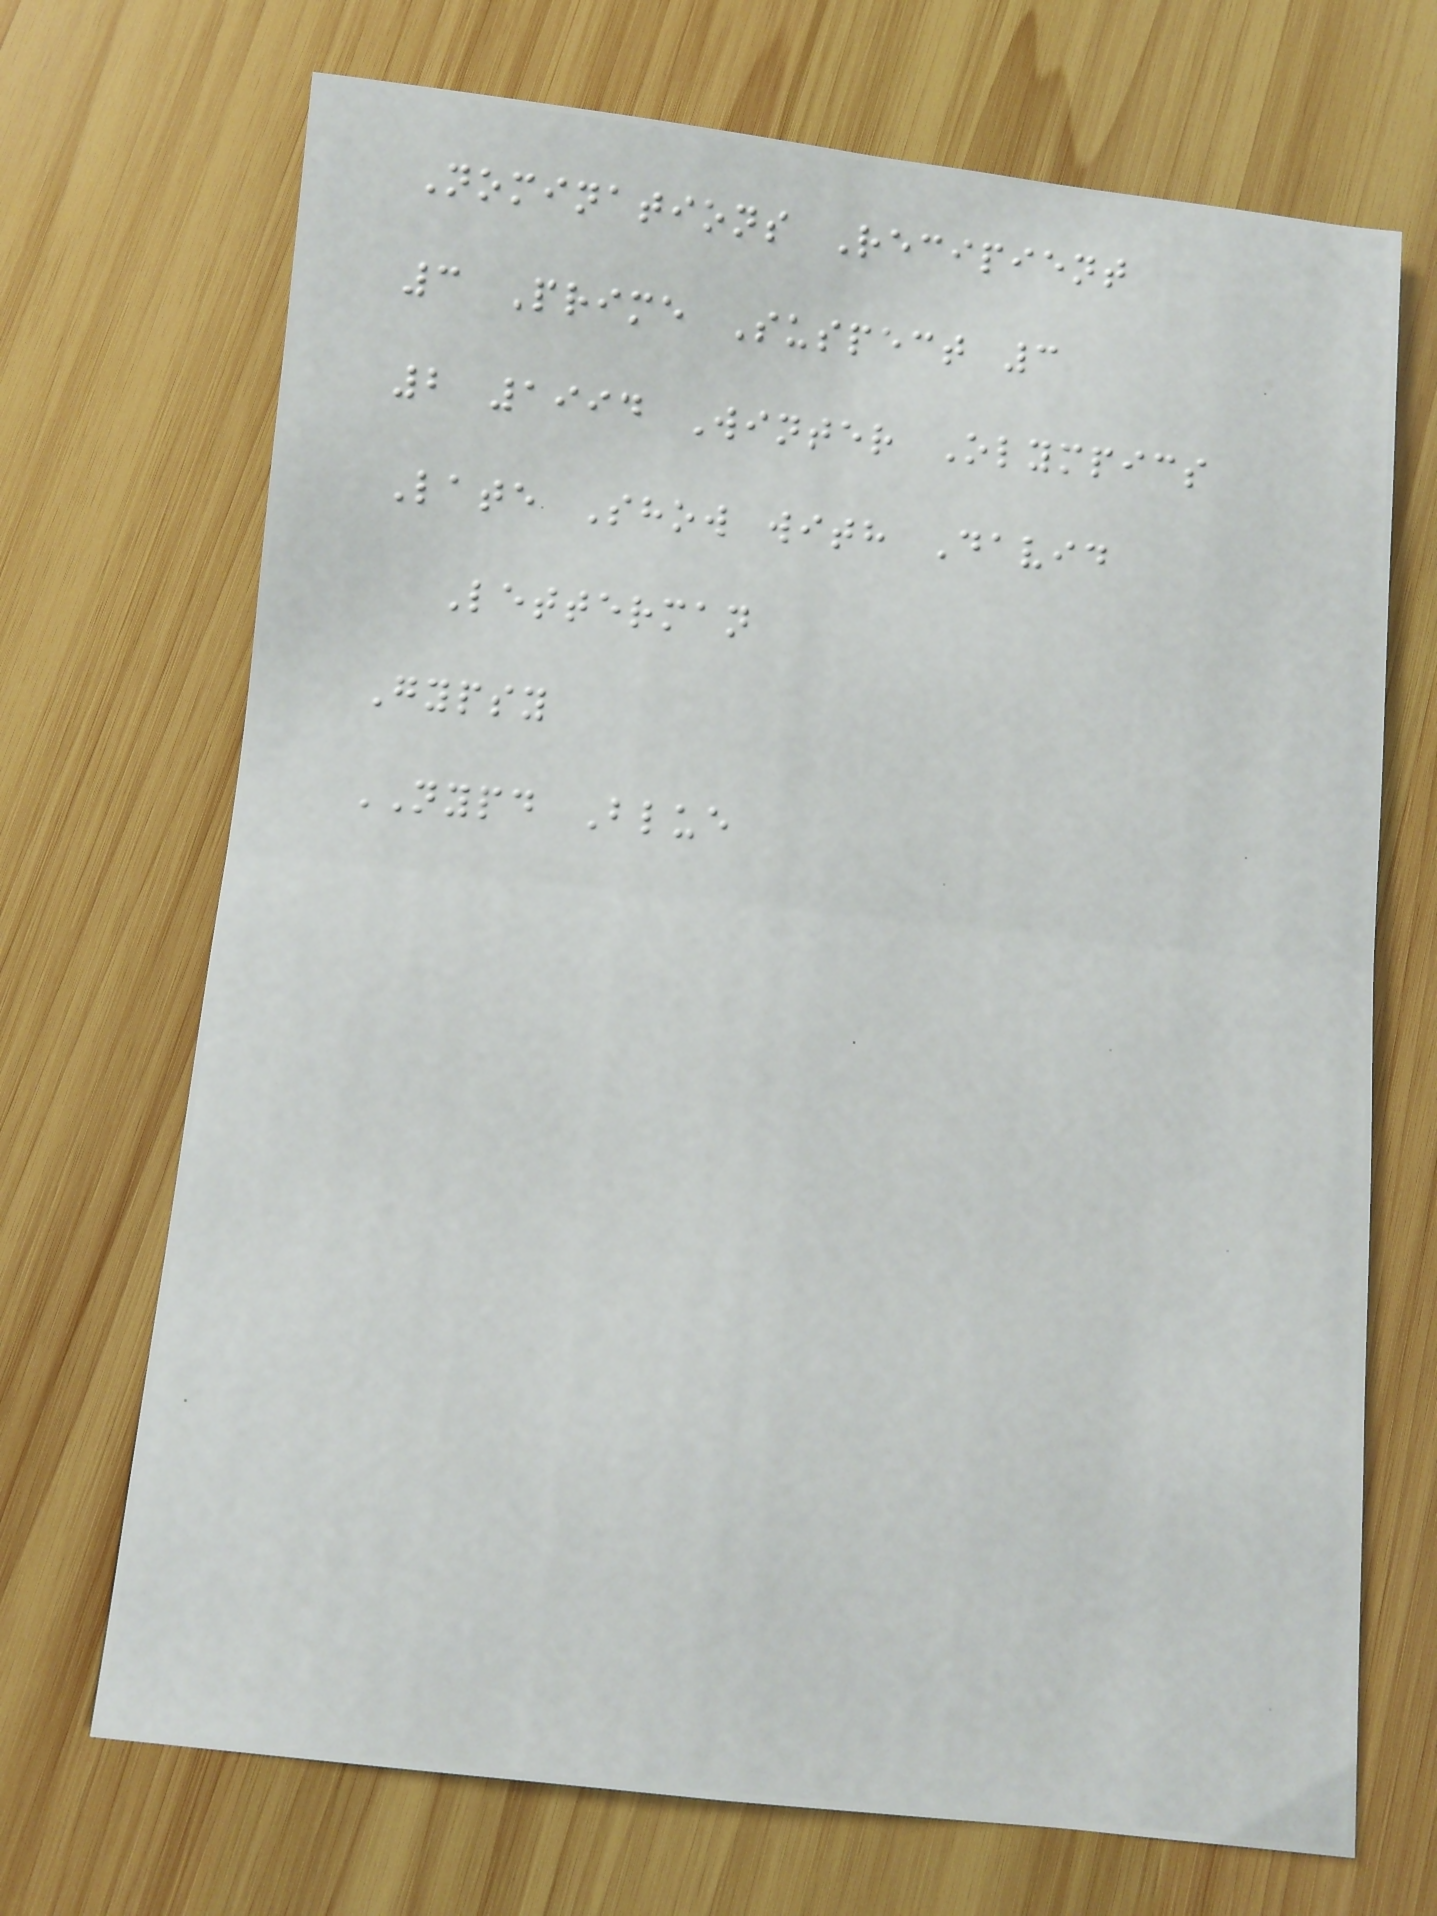Nominations Recipient
3 Prime Suspect 3
2 1994 Winter Olympics
Late Show with David
Letterman
Gypsy
NYPD Blue
